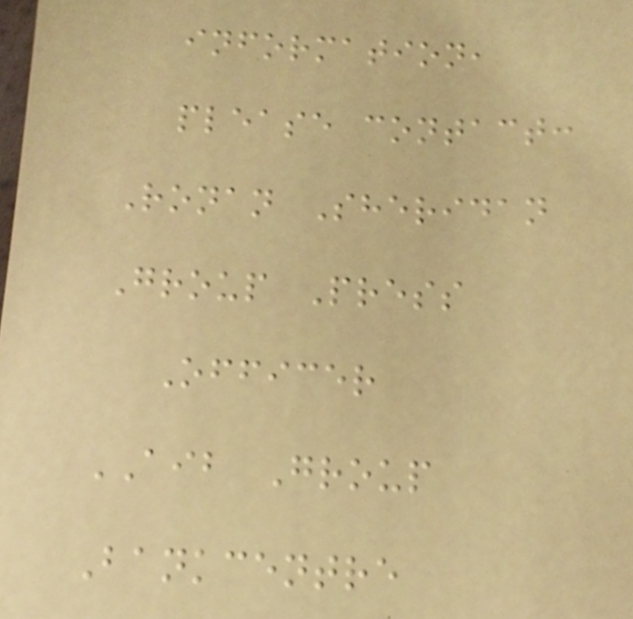information,
please contact:
Ronan Sheridan
Group Press
Officer
AIB Group
Bankcentre
